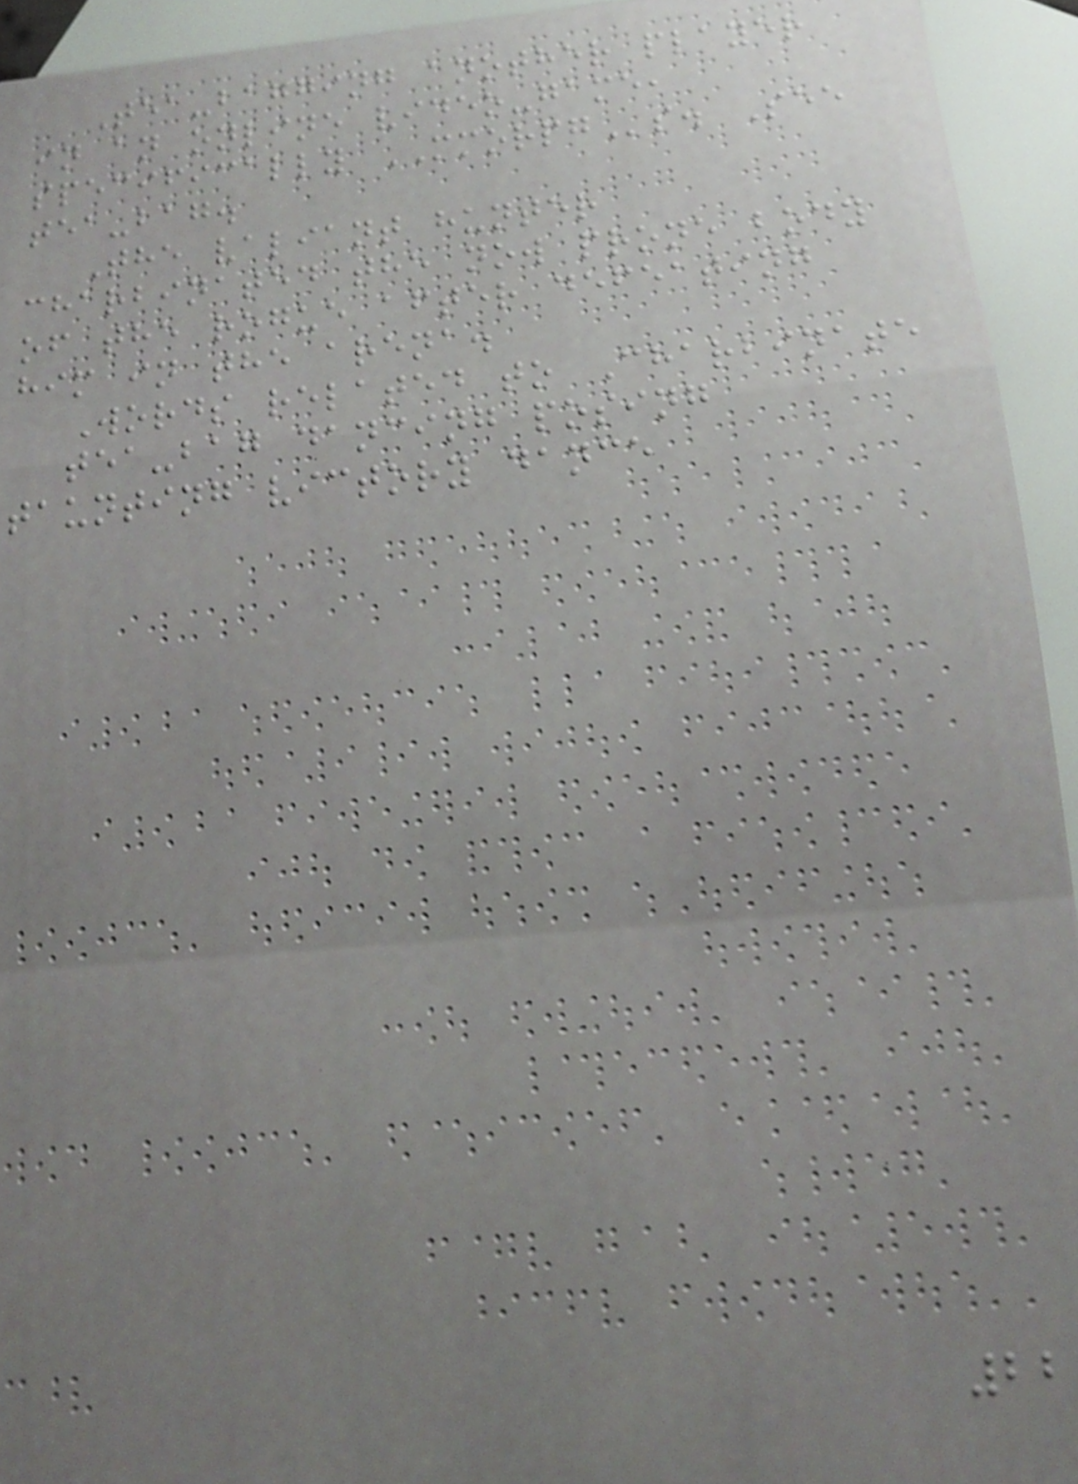Tea-bagging another player
in an online video-game,
specifically MMORPGs. See
tea-bag.
The valiant hunter
charbinated the now prone body
of the rogue after defeating
him in the arena.
Words related to Charbinate
tea-bag dancing posing
taunting victory dance
22
